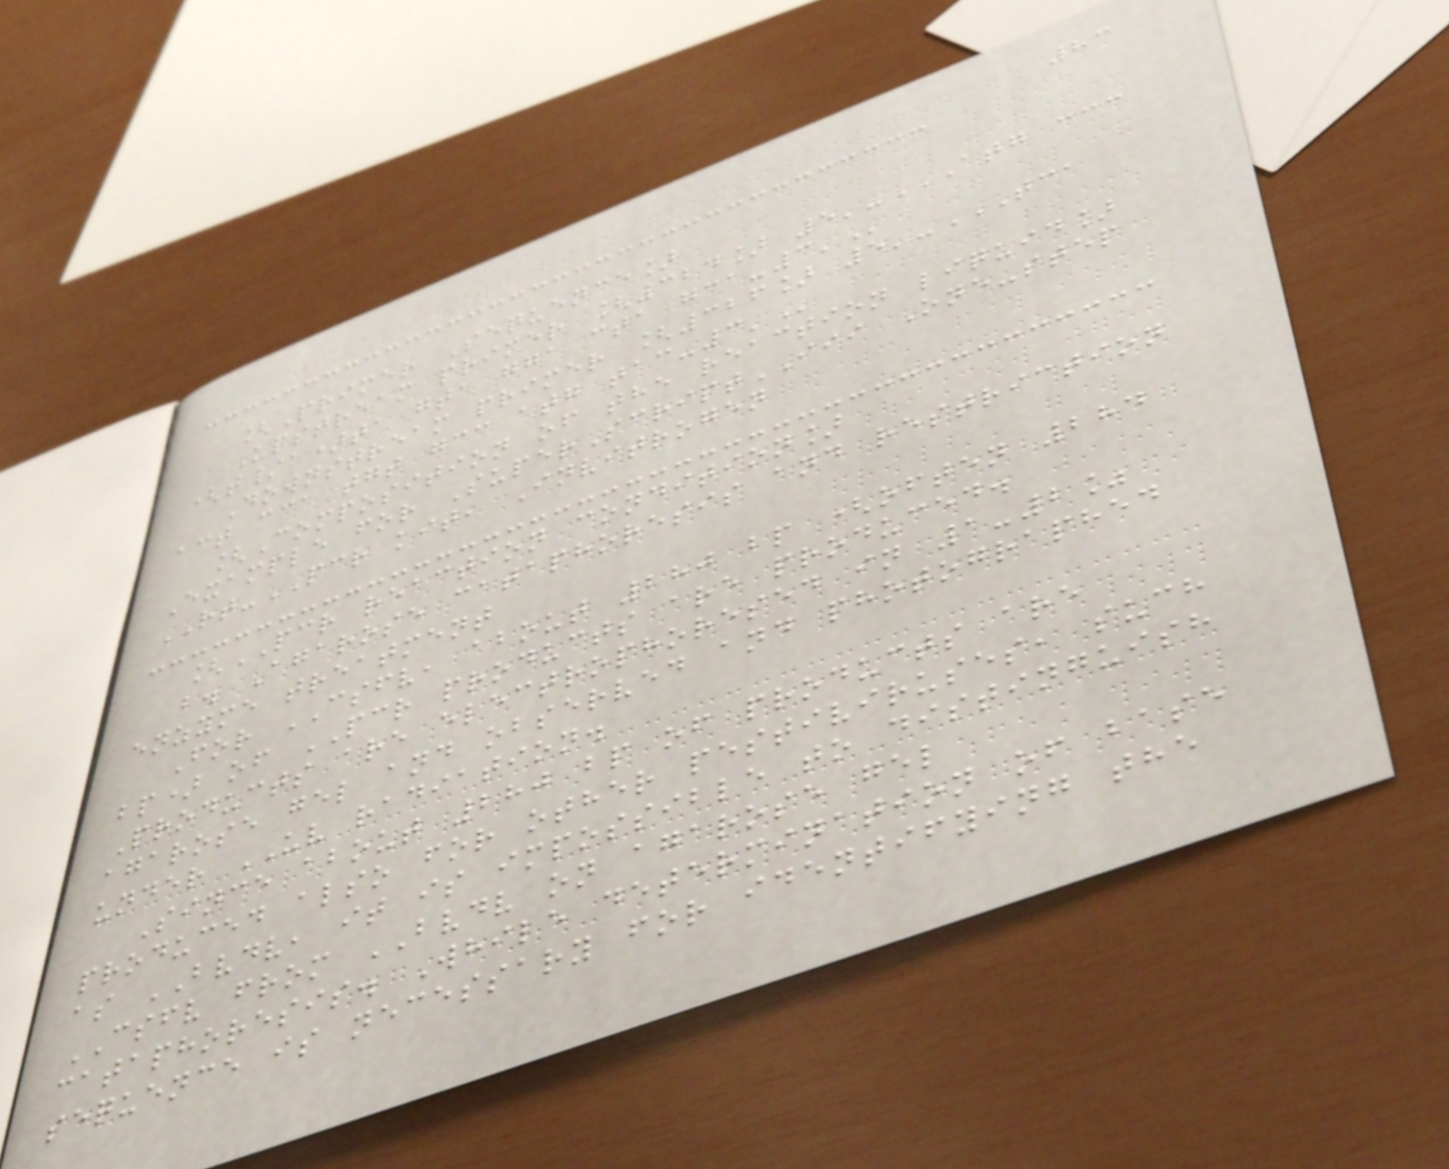83
[Primer Sequence]
Upstream primer [324] 5'-ATG CCC
(T/A)TA GTA GGA CTA GCA-3'
Downstream primer [326] 5'-TCA
ACT CCA TGT GCC ATG TAC-3'
[Composition of the reaction liquid]
Example for SuperScriptIII One-step
RT-PCR kit, Invitrogen
[PCR reaction condition]
b. Agarose cataphoresis and restriction
enzyme treatment
For CSFV, about 280 bp (often 284
bp) of PCR products are produced.
Products are electrophoresed in 1-2%
agarose gel and observed and photographed
under UV radiation.
Since about 280 bp of products are
produced also for other pestiviruses, such
as BVDV, it is impossible to distinguish
CSFV from BVDV on agarose gel
cataphoresis. While determination of base
sequence is necessary for identifying the
